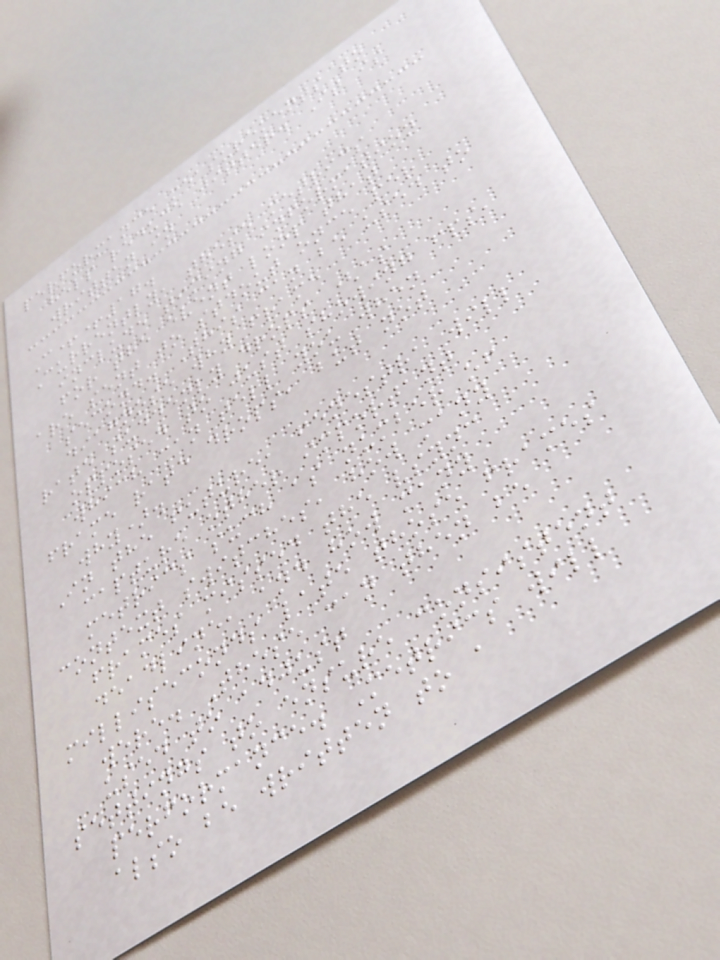performance measurements to
help reduce jitter. It is
written in
C++17.
Currently, these metrics
include timing information
for the event loop that
are sent to stdout once per
second. This can be used to
diagnose why frame
rate suddenly drops (as
opposed to just showing fps,
which can tell you when
frame rate drops, but not
why).
In the future, fenestra will
capture other important
metrics such as number of
context switches, how many
frames missed the vsync
deadline, and how many
milliseconds late those frames
were. These can then be
used to adjust
settings to ensure consistent
performance. Metrics will
also be written to a
